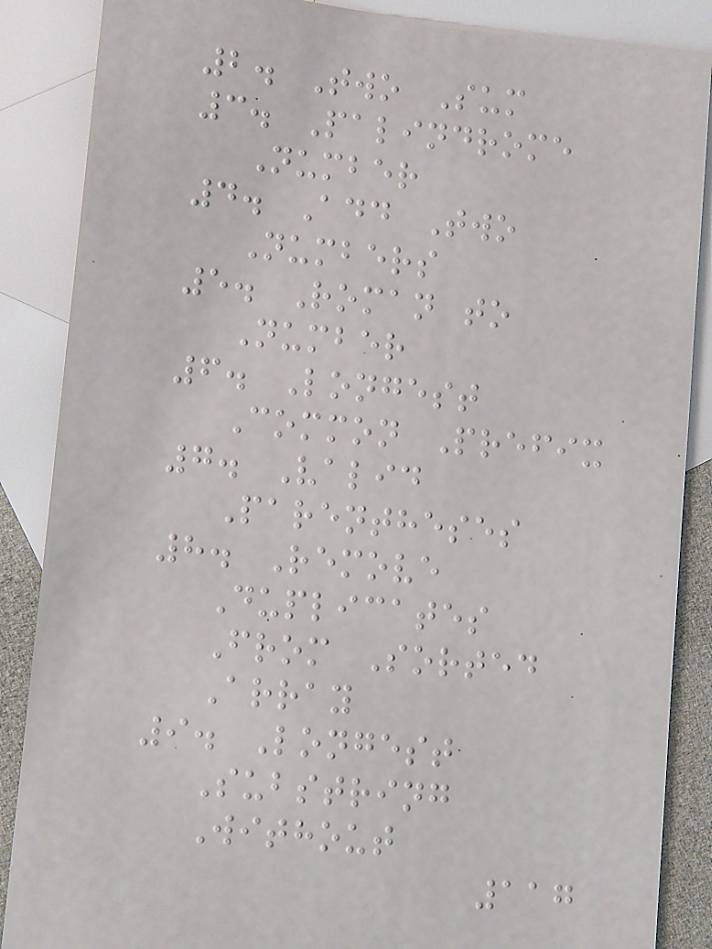2. Two Sum
3. Palindrome
Number
4. Add Two
Numbers
5. Roman to
Number
6. Longest
Common Prefix
7. Valid
Parentheses
8. Remove
Duplicates
From Sorted
Array
9. Longest
Substring
Without
117
